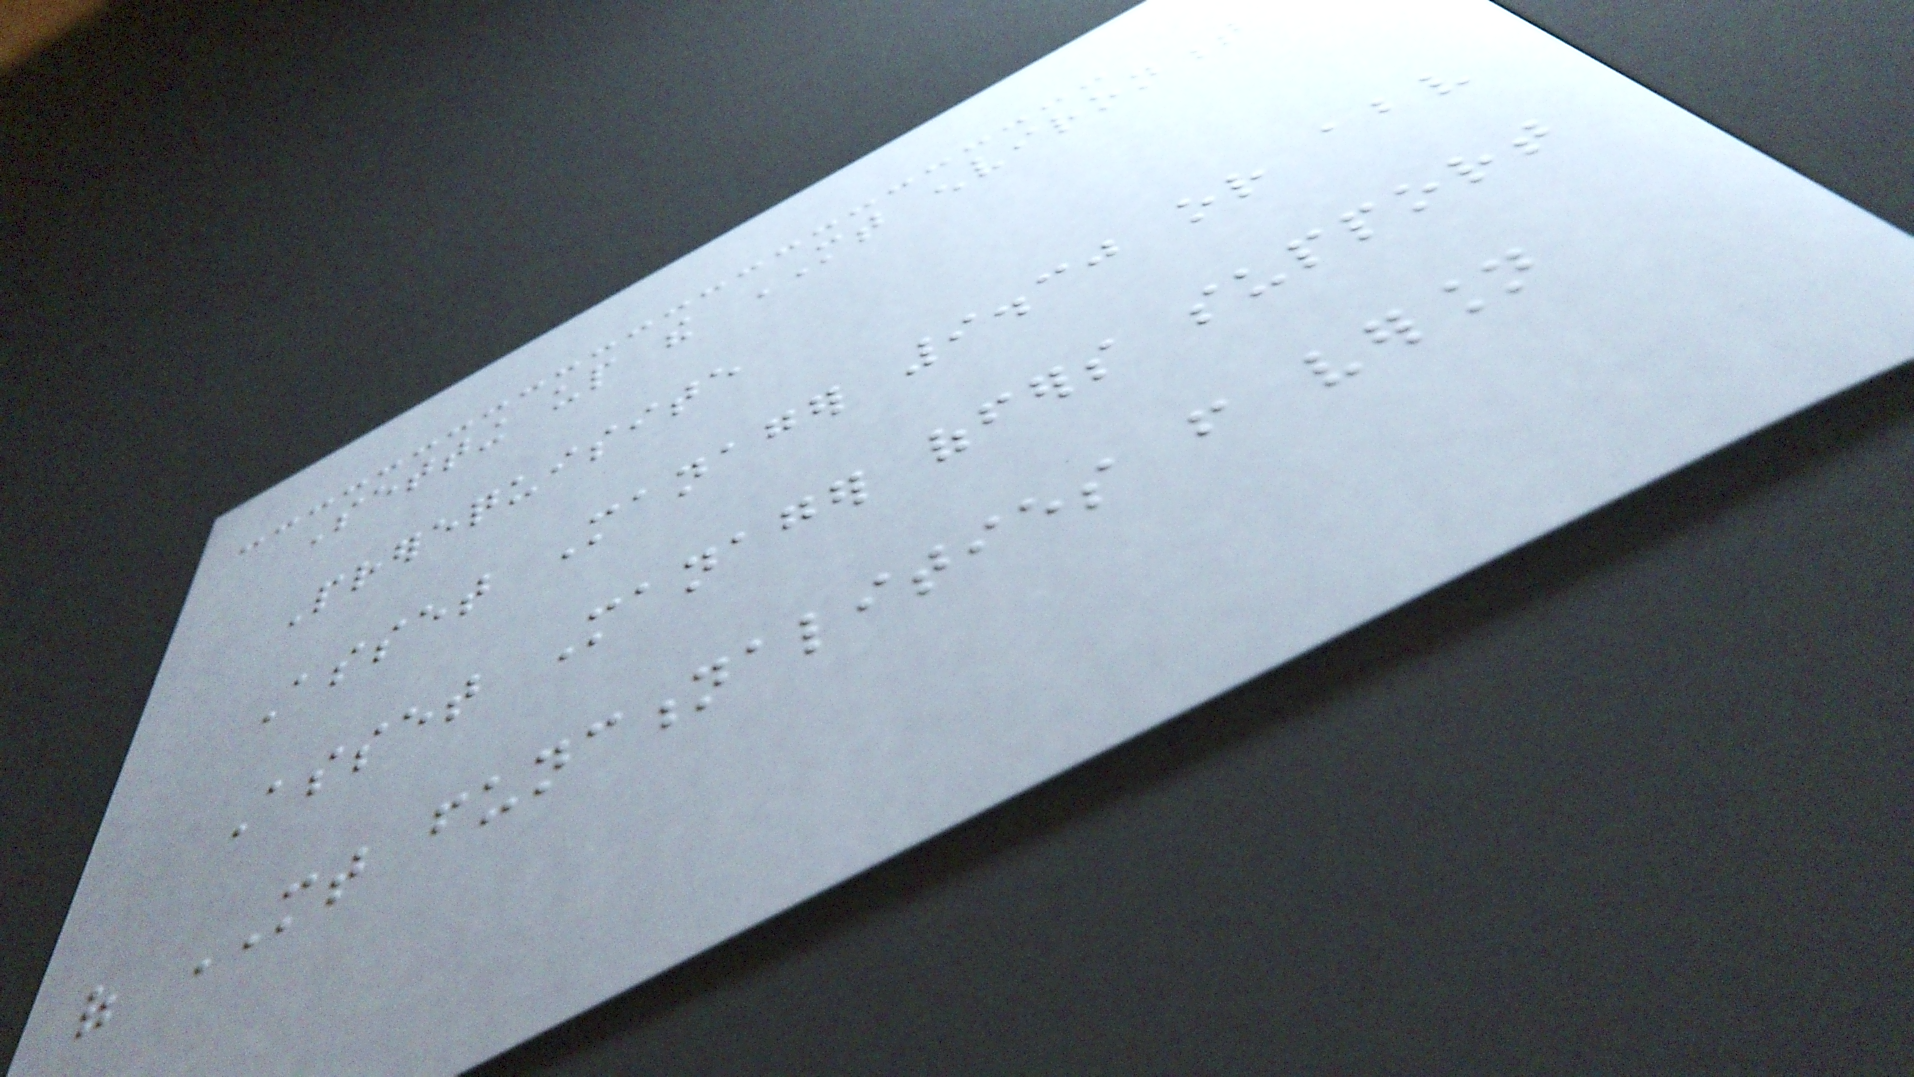Setting up the MT environment
Prerequisite
Asset Manager 9.30 or above
Asset Manager offers support
of MT functionalities from version
